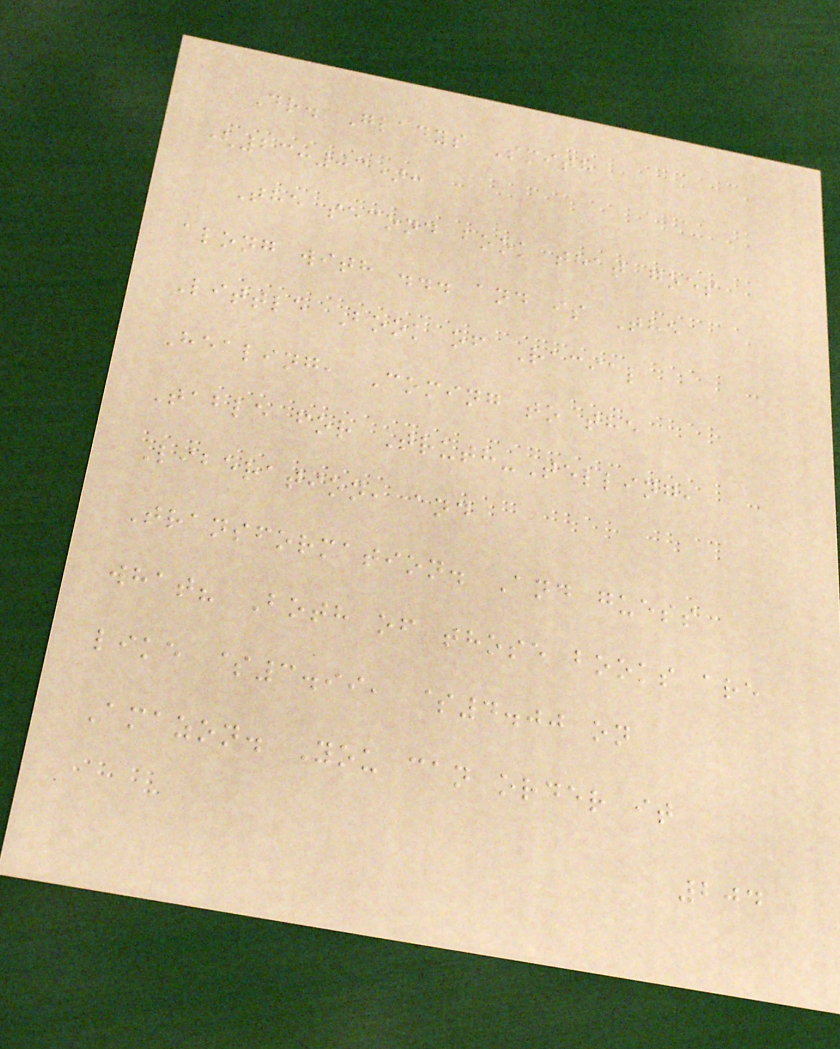Dr. Gladys Smith
(23:03):
The second book that goes
along with ... and is The
Little Book of Racial
Healing, Coming to the
Table for Truth-Telling,
Liberation, and
Transformation. And guess
what? Both of those books are
like $3.99, $4.00 on
Amazon. You can order it
204
